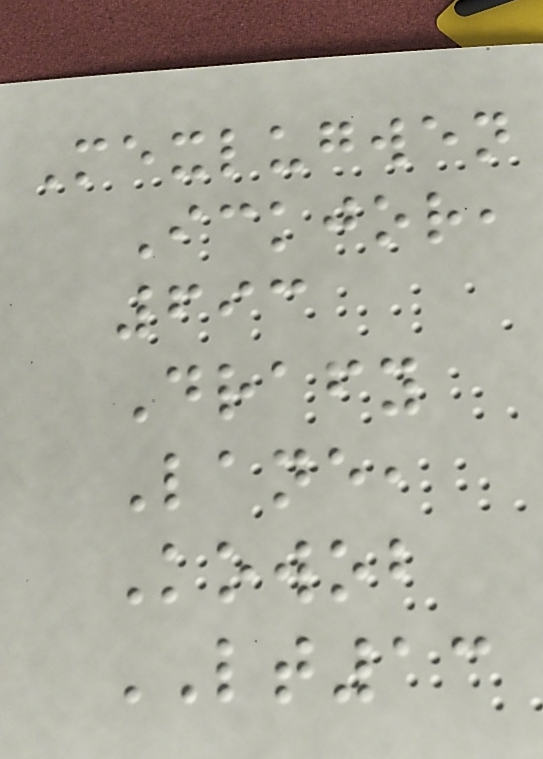Mexlugwen
Ickjor,
693
Drafy
Lane,
Kowob
LT13
